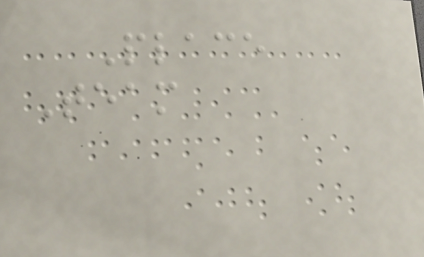Place
Team
